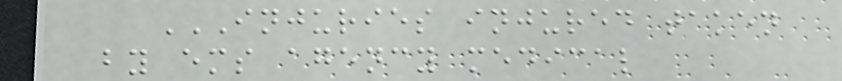INJURIES INJURED TAKEN
BY EMS AGENCY MEDICAL
